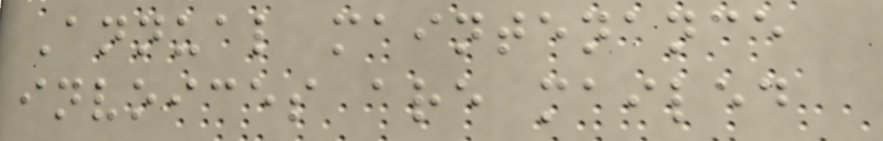Annual maintenance
invoices are mailed
